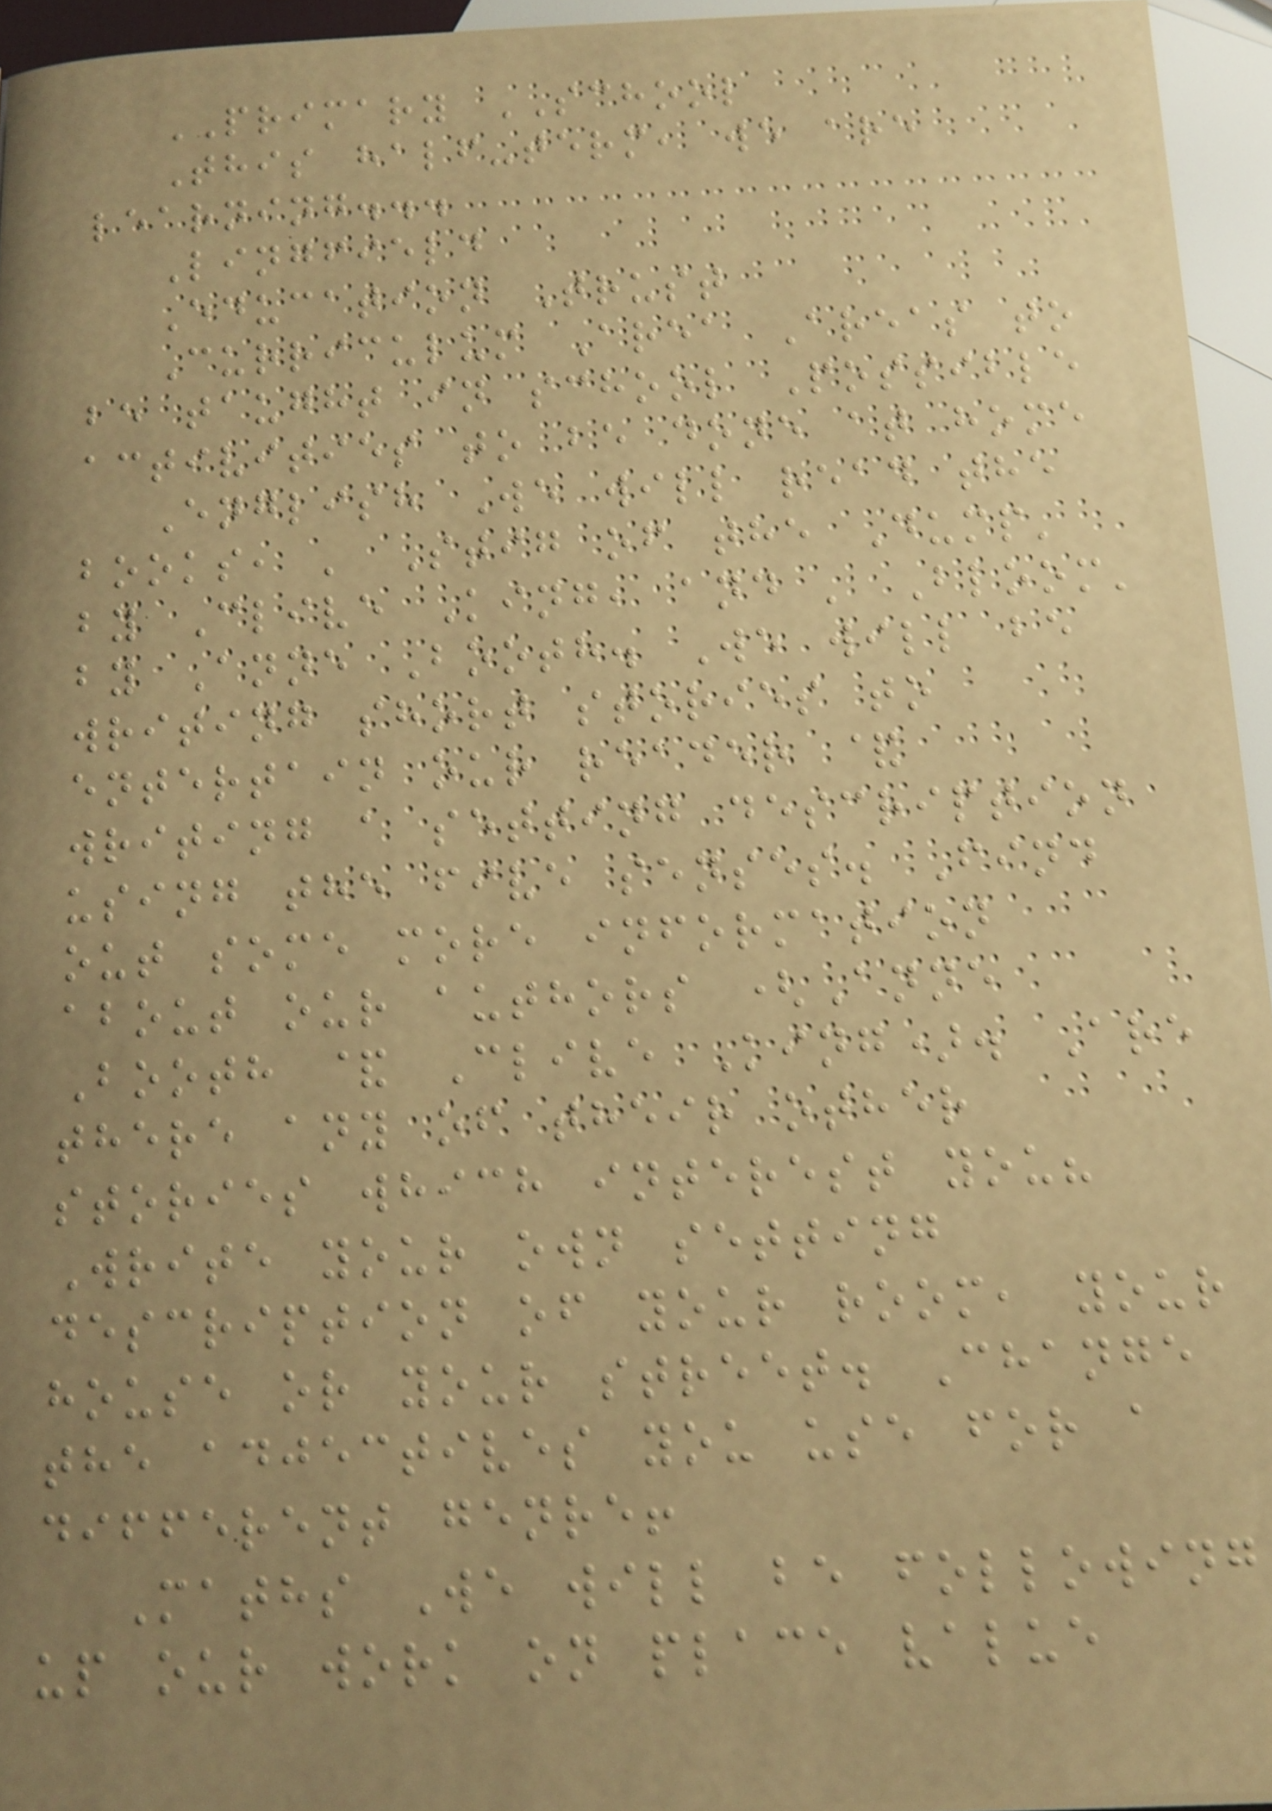PRIMARY SCHOOL
This half-term, we are
learning...
Lingfield
Education Trust
Curriculum Area Areas to
be taught in school Possible
activities to be done at home
English We will read the
books, ' Stig of the Dump'
by Clive King, and ' Bloom'
by Anne Booth. We will be
writing short stories to
entertain our reader &
writing a setting description
using the five senses. Find
out some more information
about our authors (Anne
Booth & Clive King). Are
there any of their other
stories which interest you?
Write your own setting
description of your room, your
house or your street. Change
the adjectives you use for a
different genre!
Maths We will be following
up our work on place value
